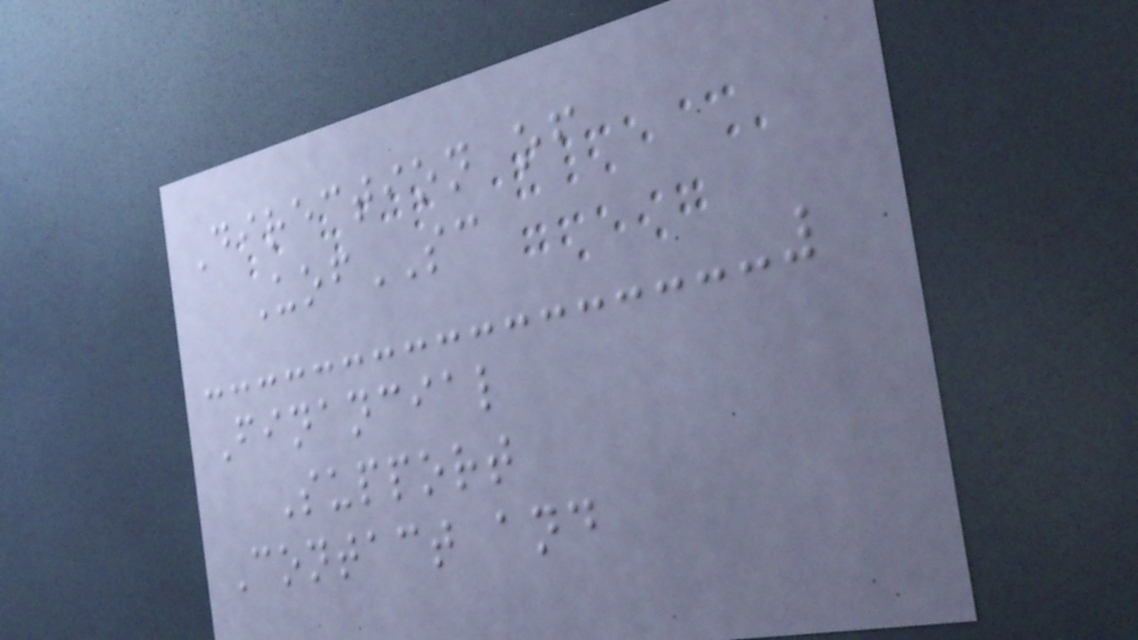Direction of
UofSC
Financial
Support
Contact and
